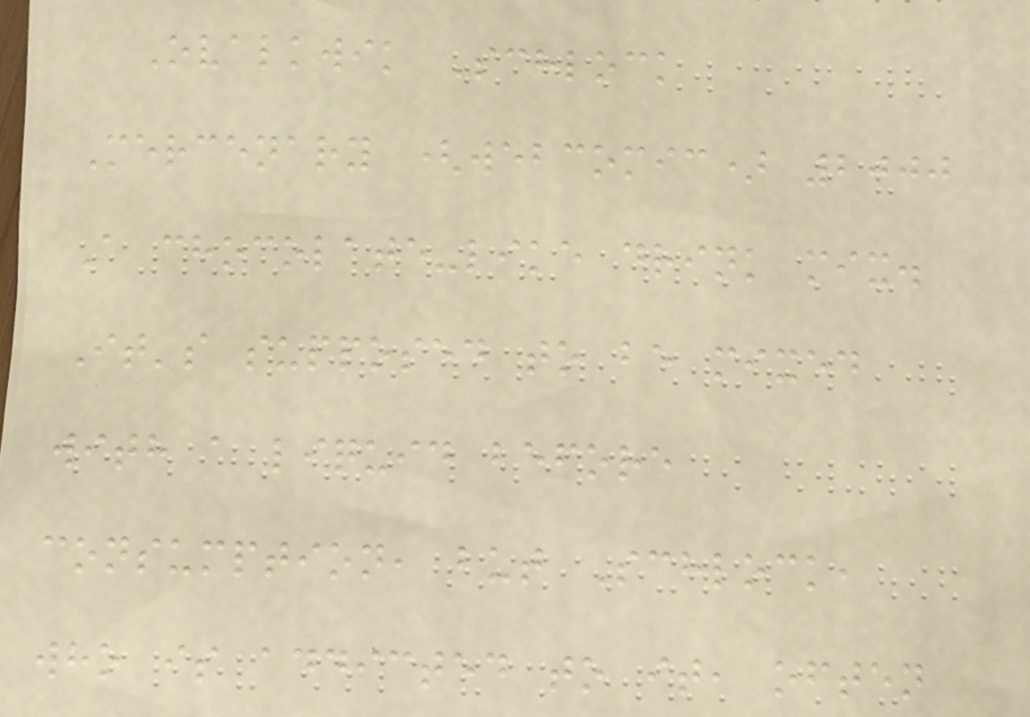Ovalkwik Schlock
Mercenary (webcomic) 2000
A chocolate-like drink mix.
It's supposed to be mixed
with a liquid before
consumption, but Schlock,
who is addicted to it, often
